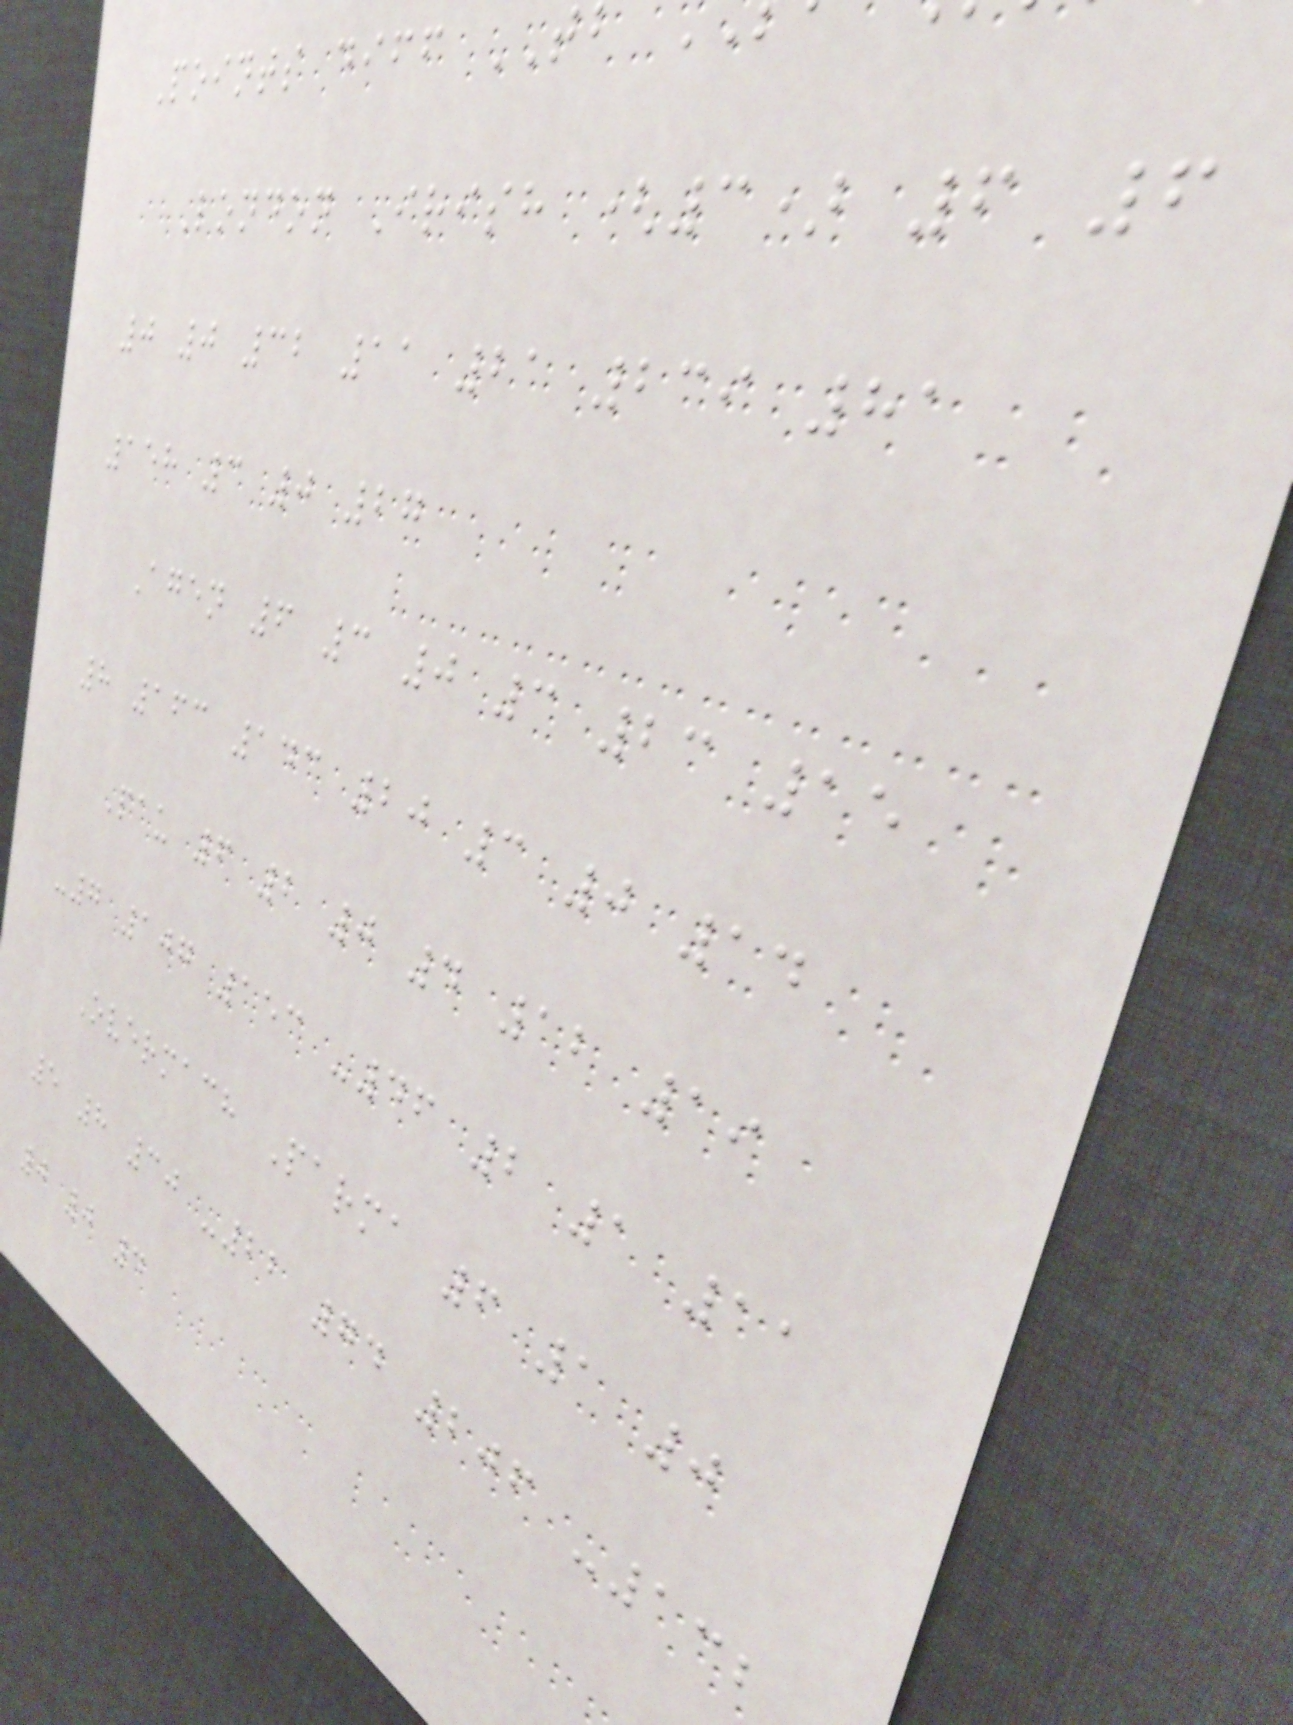Points diff TB
London Irish (3) 6 6
0 0 32 11 21 239 81
158 3 0 27
Agen 6 3 0 3 23 15
8 163 143 20 3 0 14
Pau 6 2 0 4 12 19
-7 107 153 -46 2 1 11
Overmach Parma 6 1 0
5 8 30 -22 74 206 -132
0 0 4
